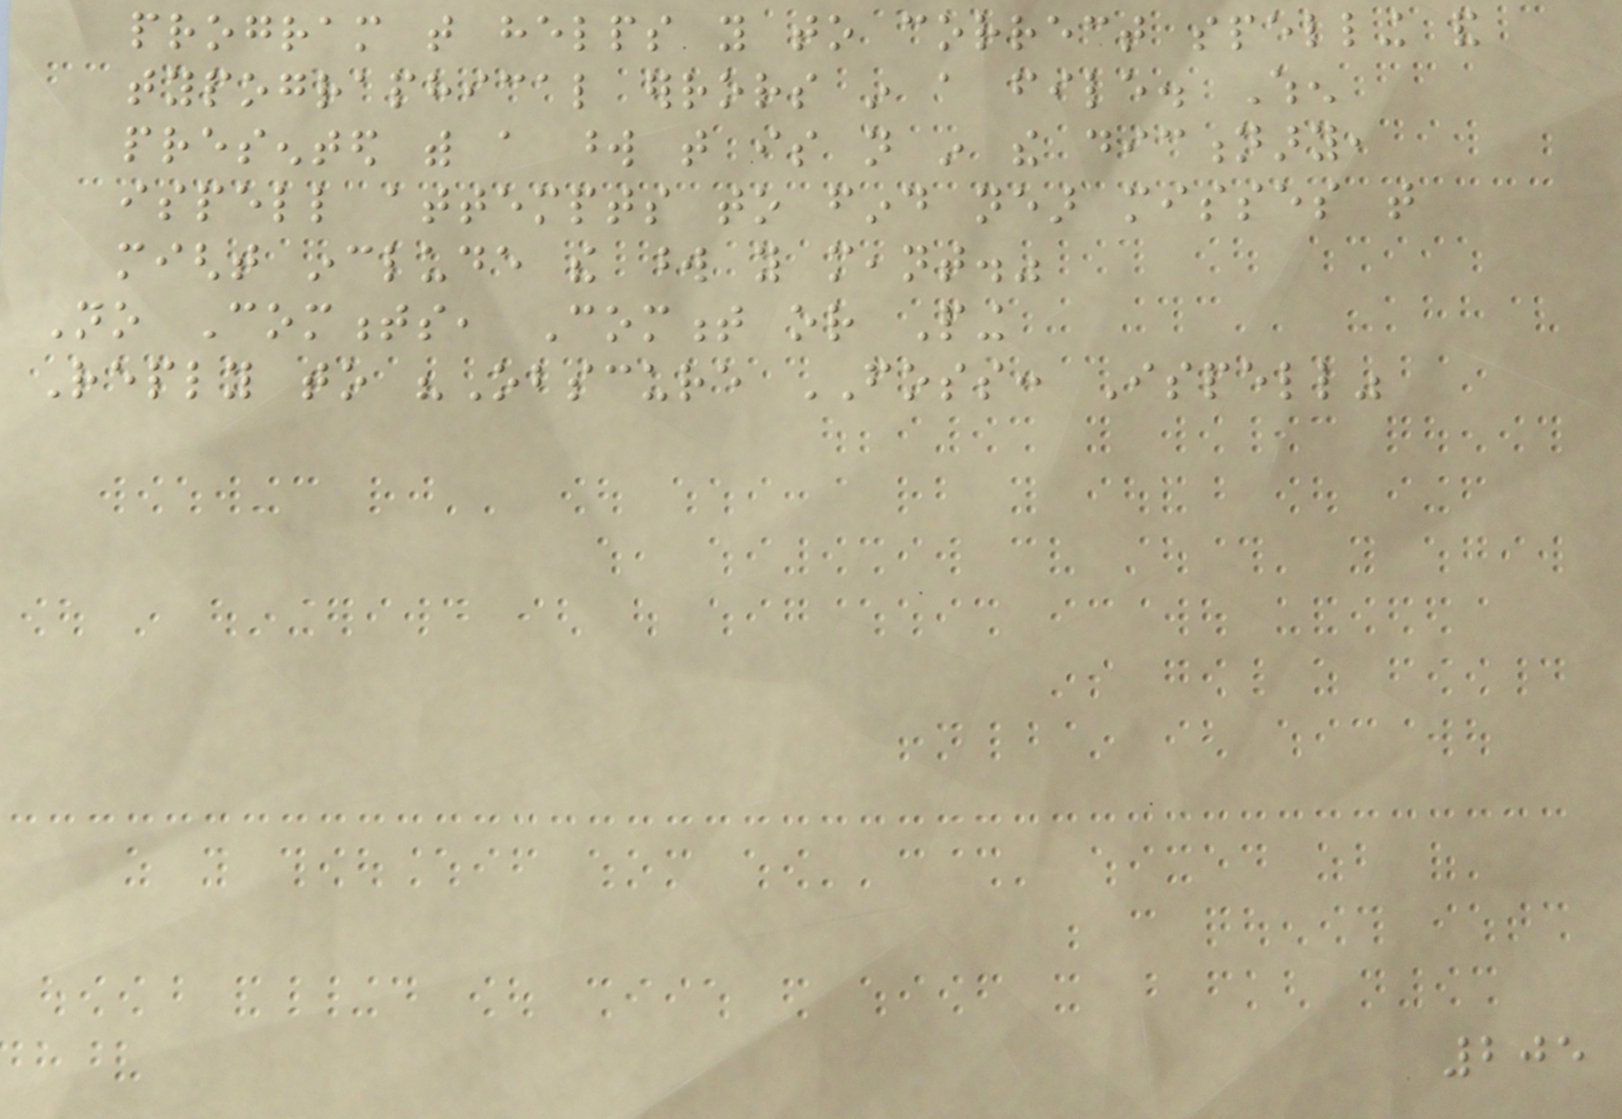program that helps you to correct spelling and
typographical errors in a file. When
presented with a word that is not in the dictionary,
ispell attempts to find near misses that
might include the word you meant."
No Comments, Comment or Ping
Reply to "Obscure FOSS: Ispell"
205
